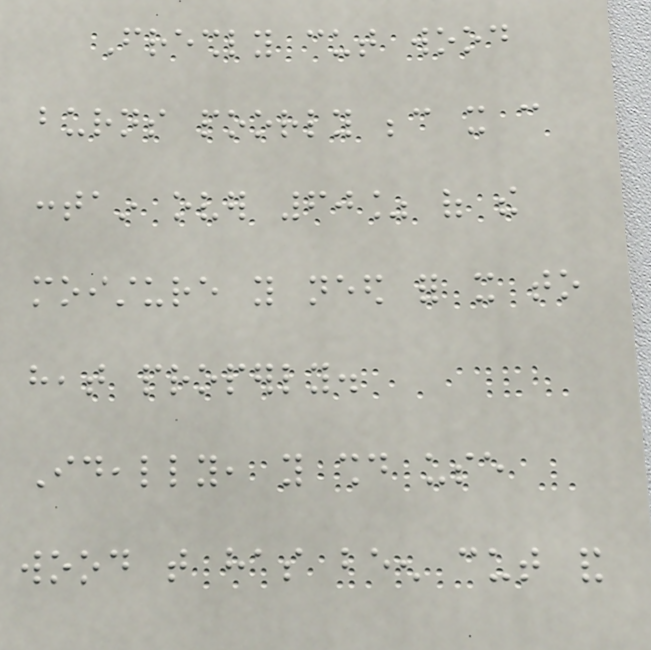Freshly cut wood
burns poorly because it can
contain over 60% of the
moisture you need for it to
heat properly.
Ideally, you should use
wood that has been cut and
